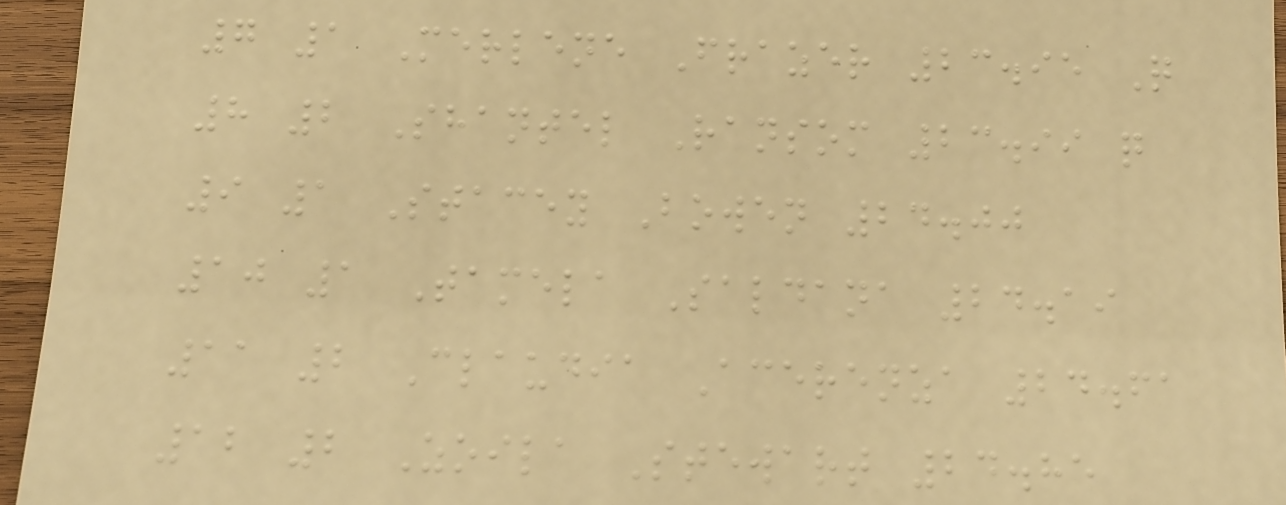7 1 Merlene Frazer 23.95 Q
8 2 Shantel Ransom 23.99 q
9 1 Stacey Bowen 24.00
10 1 Tamela Saldana 24.19
11 2 Claudia Acerenza 24.61
12 2 Zoila Stewart 24.85
